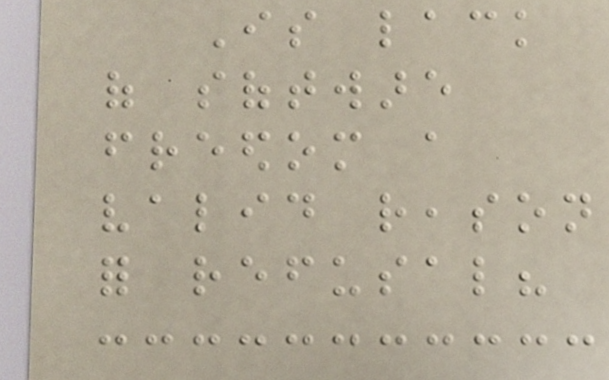Is lack
of software
freedom a
valid reason
for refusal?
